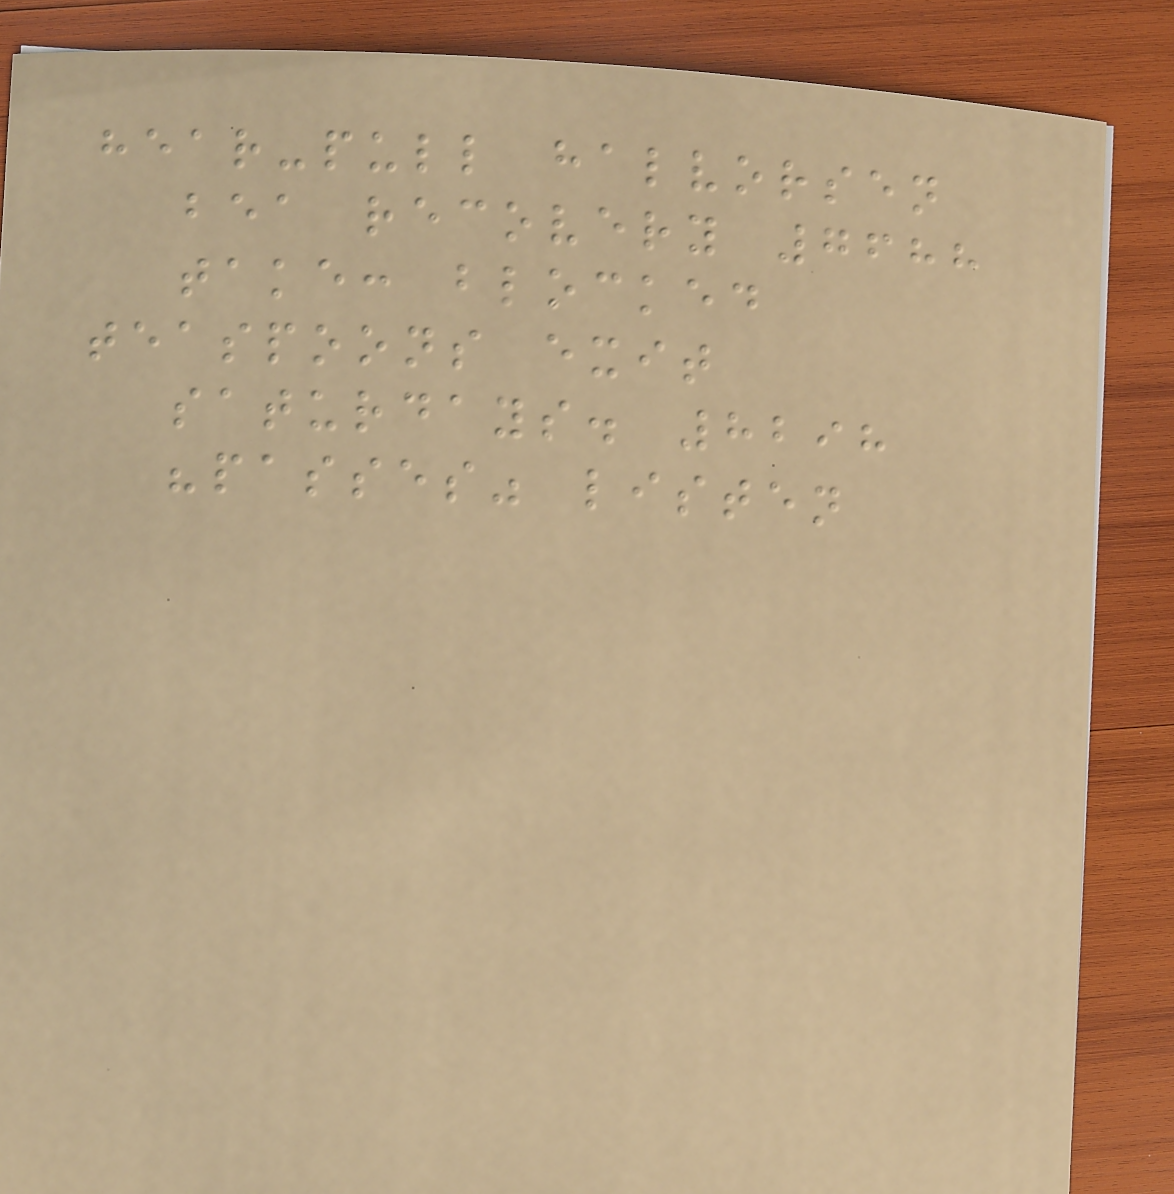hear-pull halvorsen
bea recovery 7688
take: blocked
teaspoons exit
saturdays. 8298
"passes" listen
